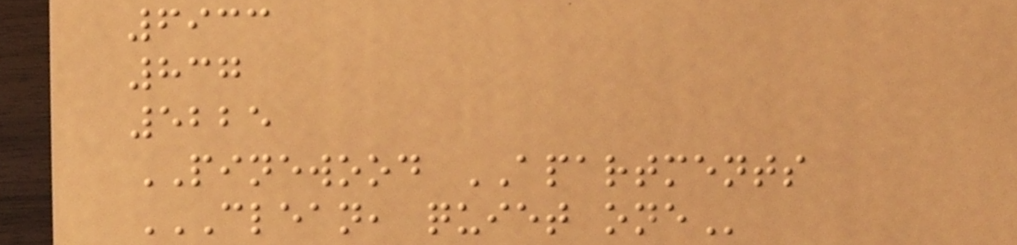6933
837
5225
PINEWOOD APARTMENTS
CLEAN, QUIET ONE
